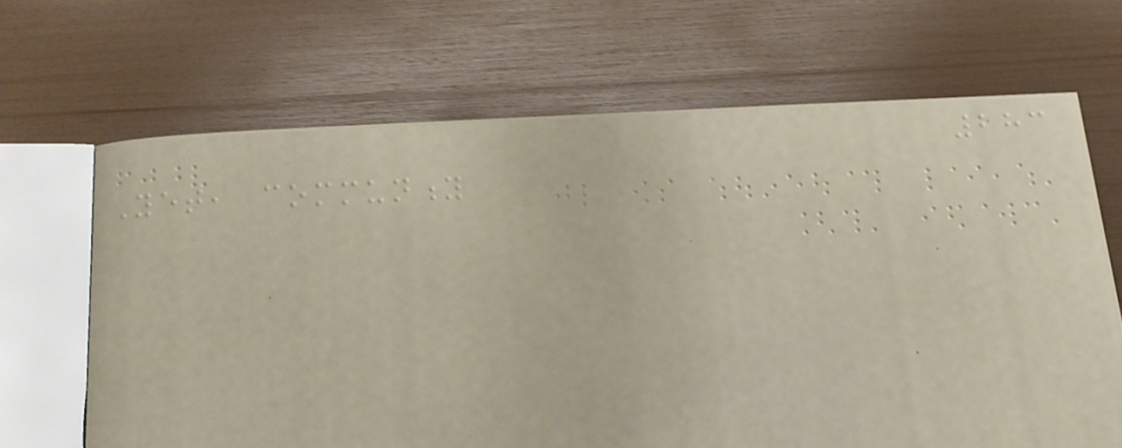283
Yet, community
